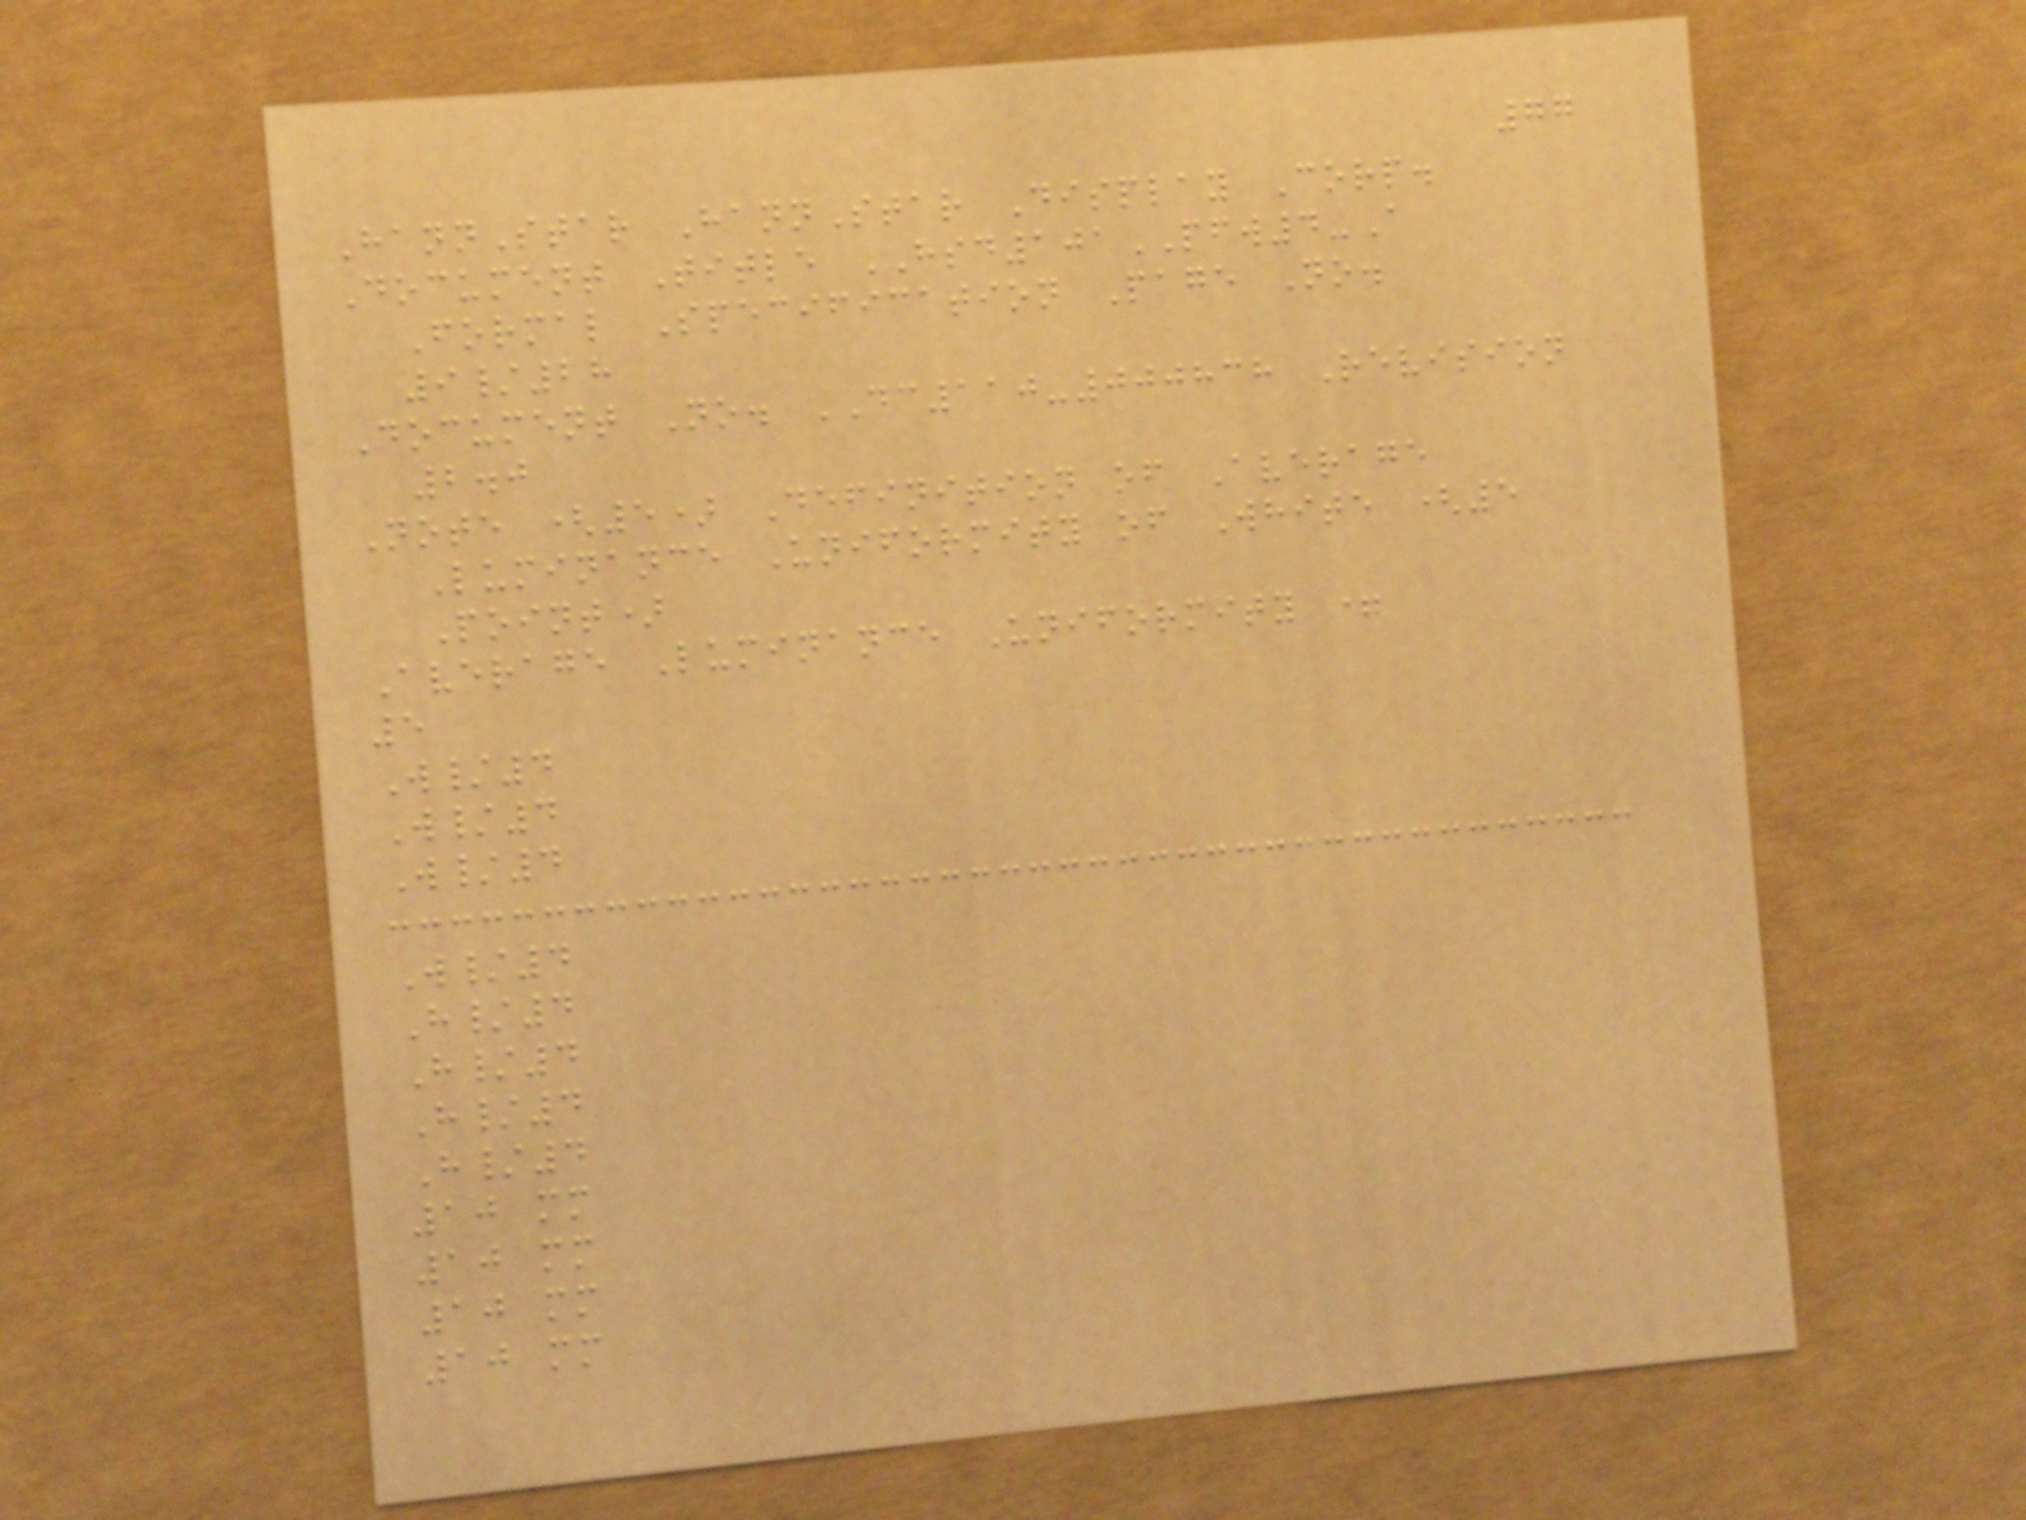77
HannStar HannStar Display Corp.
Document Title HSD101PFW4-A
Formal Specification Page No.
9/28
Document No. DC110-000838 Revision
2.0
Note (5) Definition of Average
Luminance Uniformity of White (5
Point)
Average Luminance Uniformity =
5
W/4
W/4
W/4
W/4
H/4
H/4
H/4
H/4
10 mm
10 mm
10 mm
10 mm
